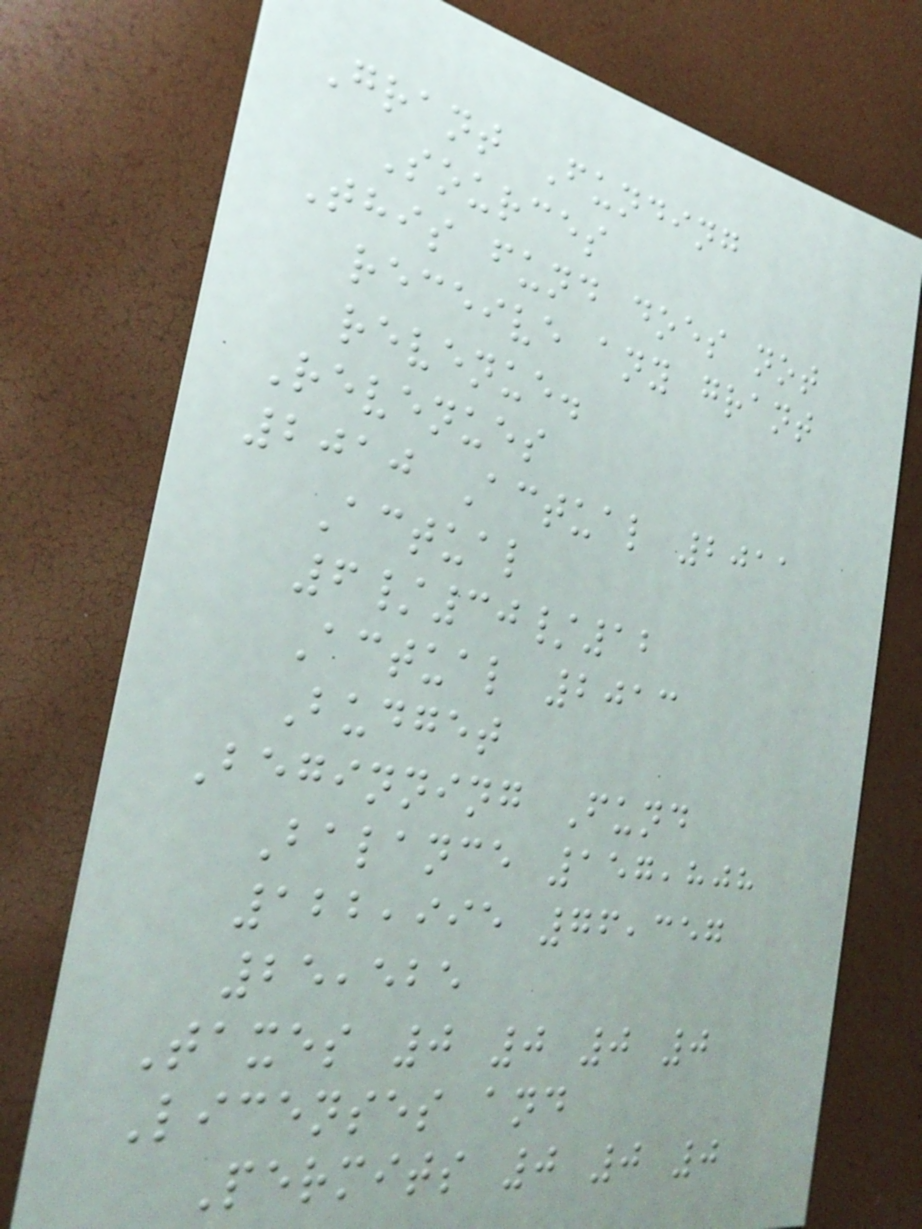Grant Funding
Sources
This fund does not
receive any grant
revenue.
Revenues
2010 Actual 2011
Actual
6/30/12
Actual 2013
Budget
Beginning Fund
Balance 157,808
122,995 76,357
25,525
Taxes 0 0 0 0
Licenses and
Permits 0 0 0
